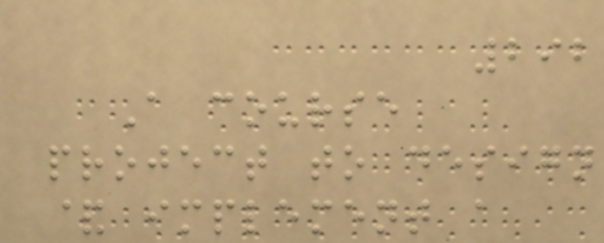292
A course
project to design
& implement a
